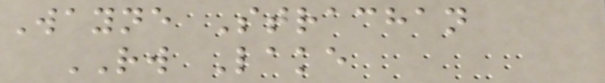Wayne Strachan
RW Lake
